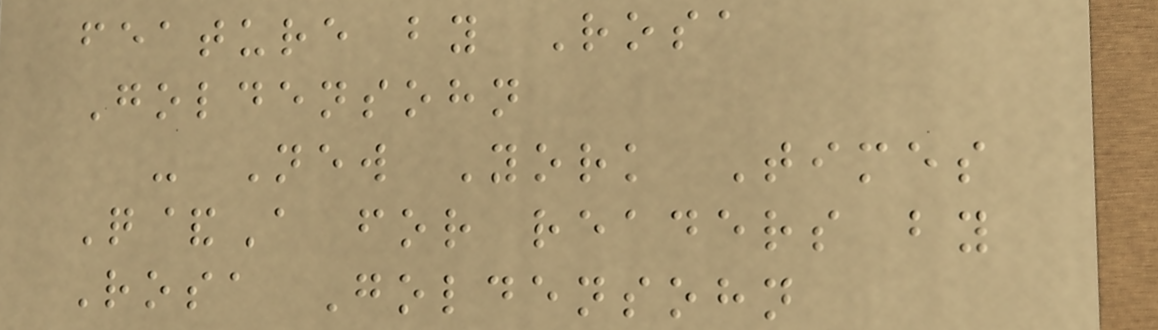feature by Rosa
Goldensohn
- New York Times
Q&A for readers by
Rosa Goldensohn
